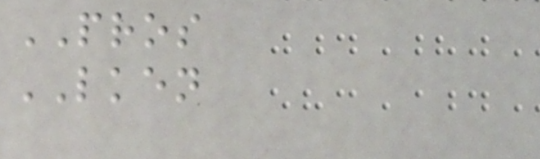PROS
LKEN
